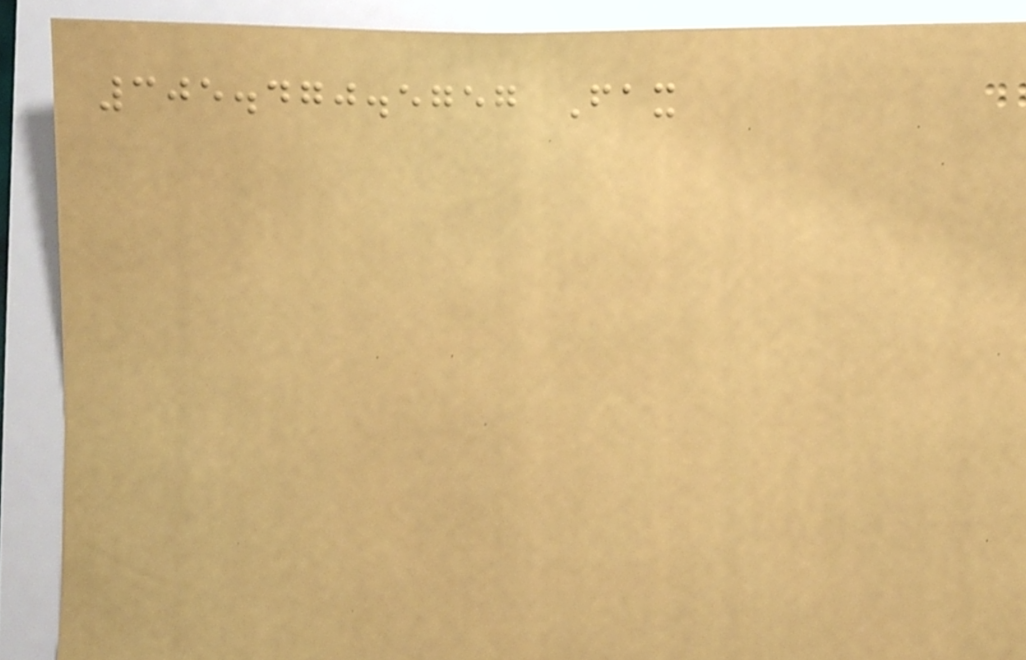305.470.5757 Fax
